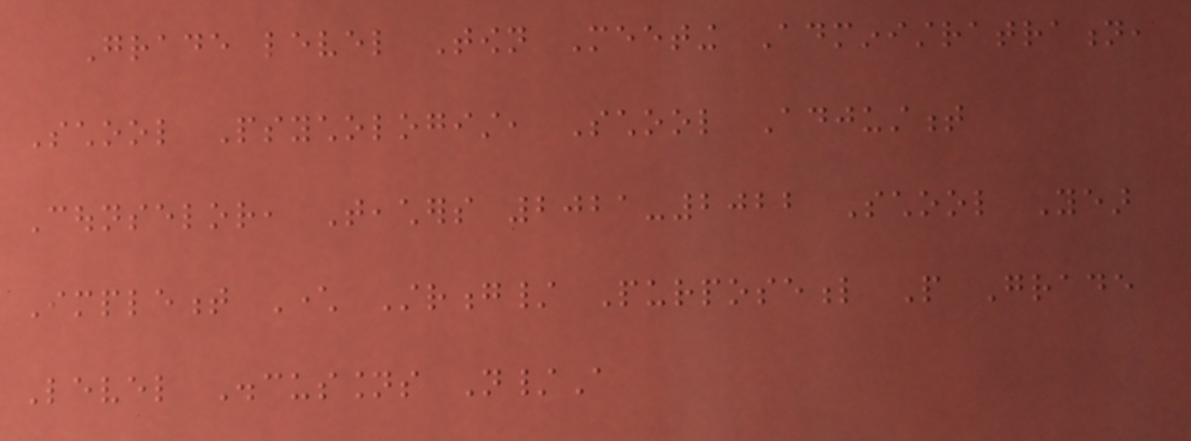Grade level Town Meeting Administratration,
School Psychologist, School Adjustment
Counselor, Teachers 2021-2022 School Year
Implement Character Strong/ Purposeful People Grade
Level Discussions N/A
